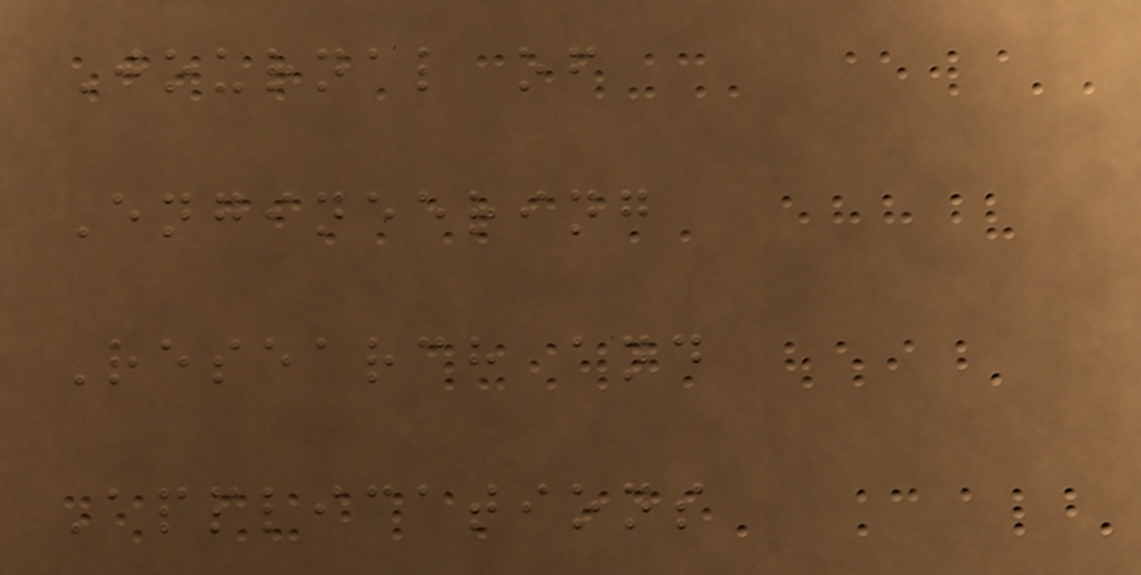Journal of
Engineering
Research and
Applications
